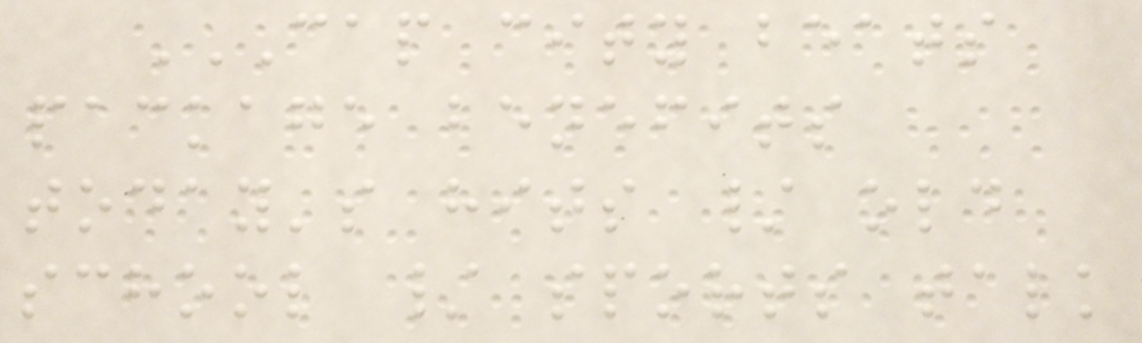CAP CITY BEATS
PACKAGE BENEFITS
TODAY'S HITS / OLD
SCHOOL / SPORTS TALK
